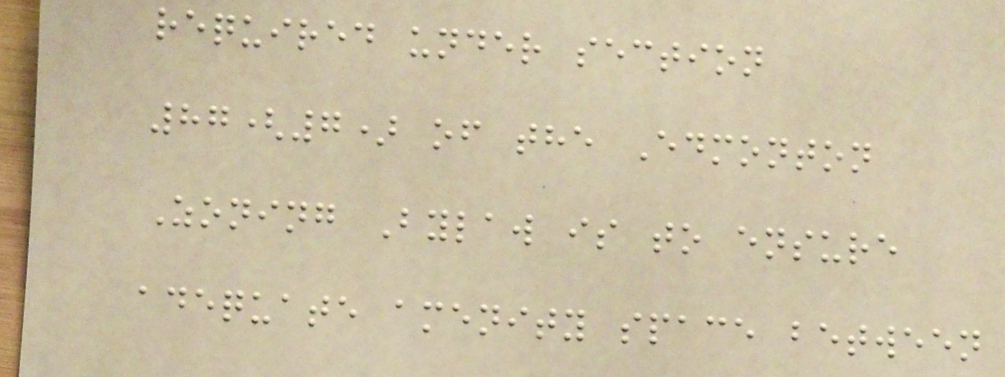required under section
87(7) of the Edmonton
Zoning Bylaw is to ensure
adequate amenity space between
